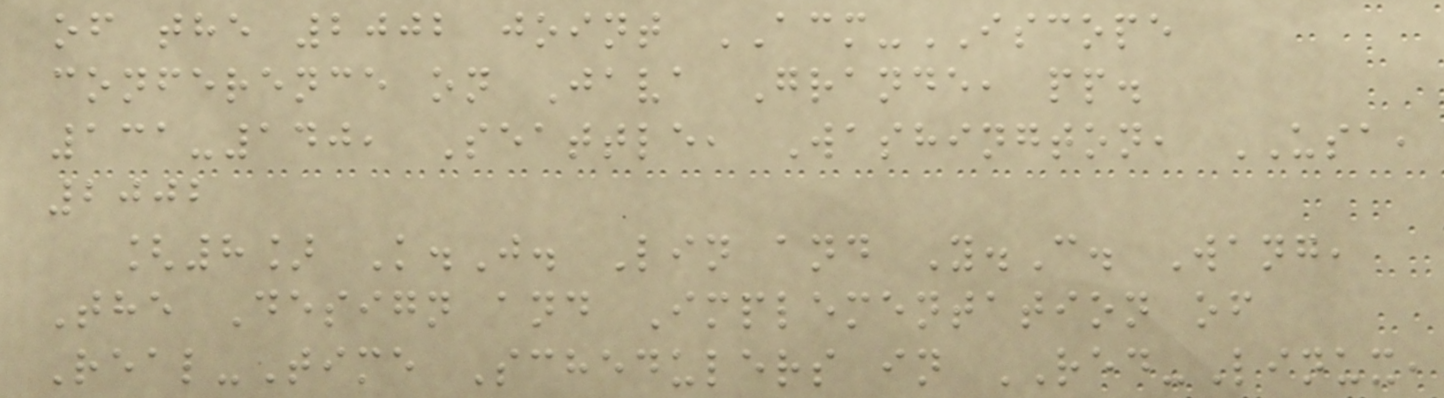of the 2002 joint ACM-ISCOPE
conference on Java Grande, pp.
131-140, Seattle, Washington, USA,
2002
[8] K.J. Lin and Y.C. Wang,
The Design and Implementation of
Real-Time Schedulers in RED-Linux,
